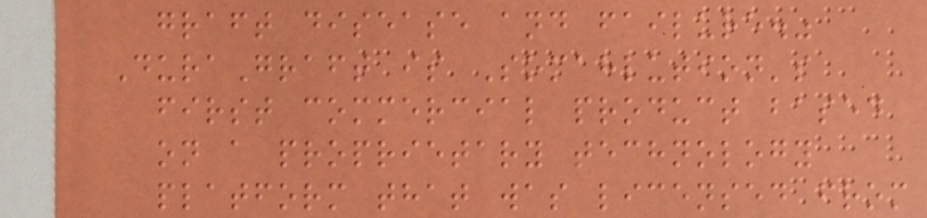graft disease and failure."
DuraGraft is Somahlution's
first commercial product based
on a proprietary technology
platform that was licensed from
